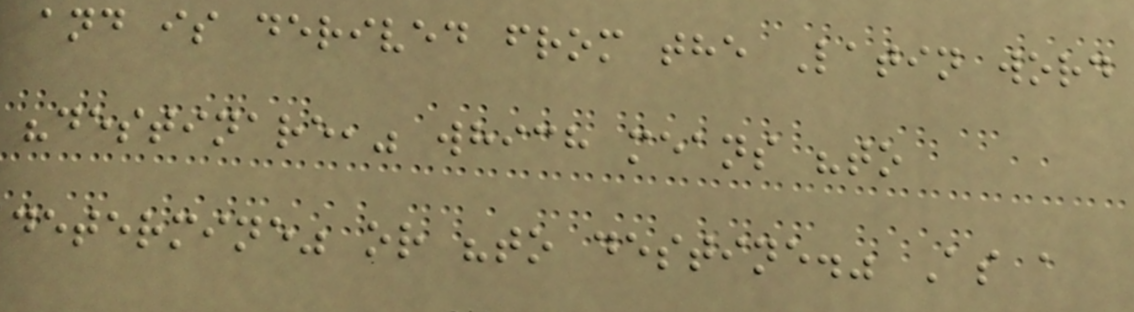and is derived from the Latin word
"destinare," which means "to
determine" or "to destine." As a
